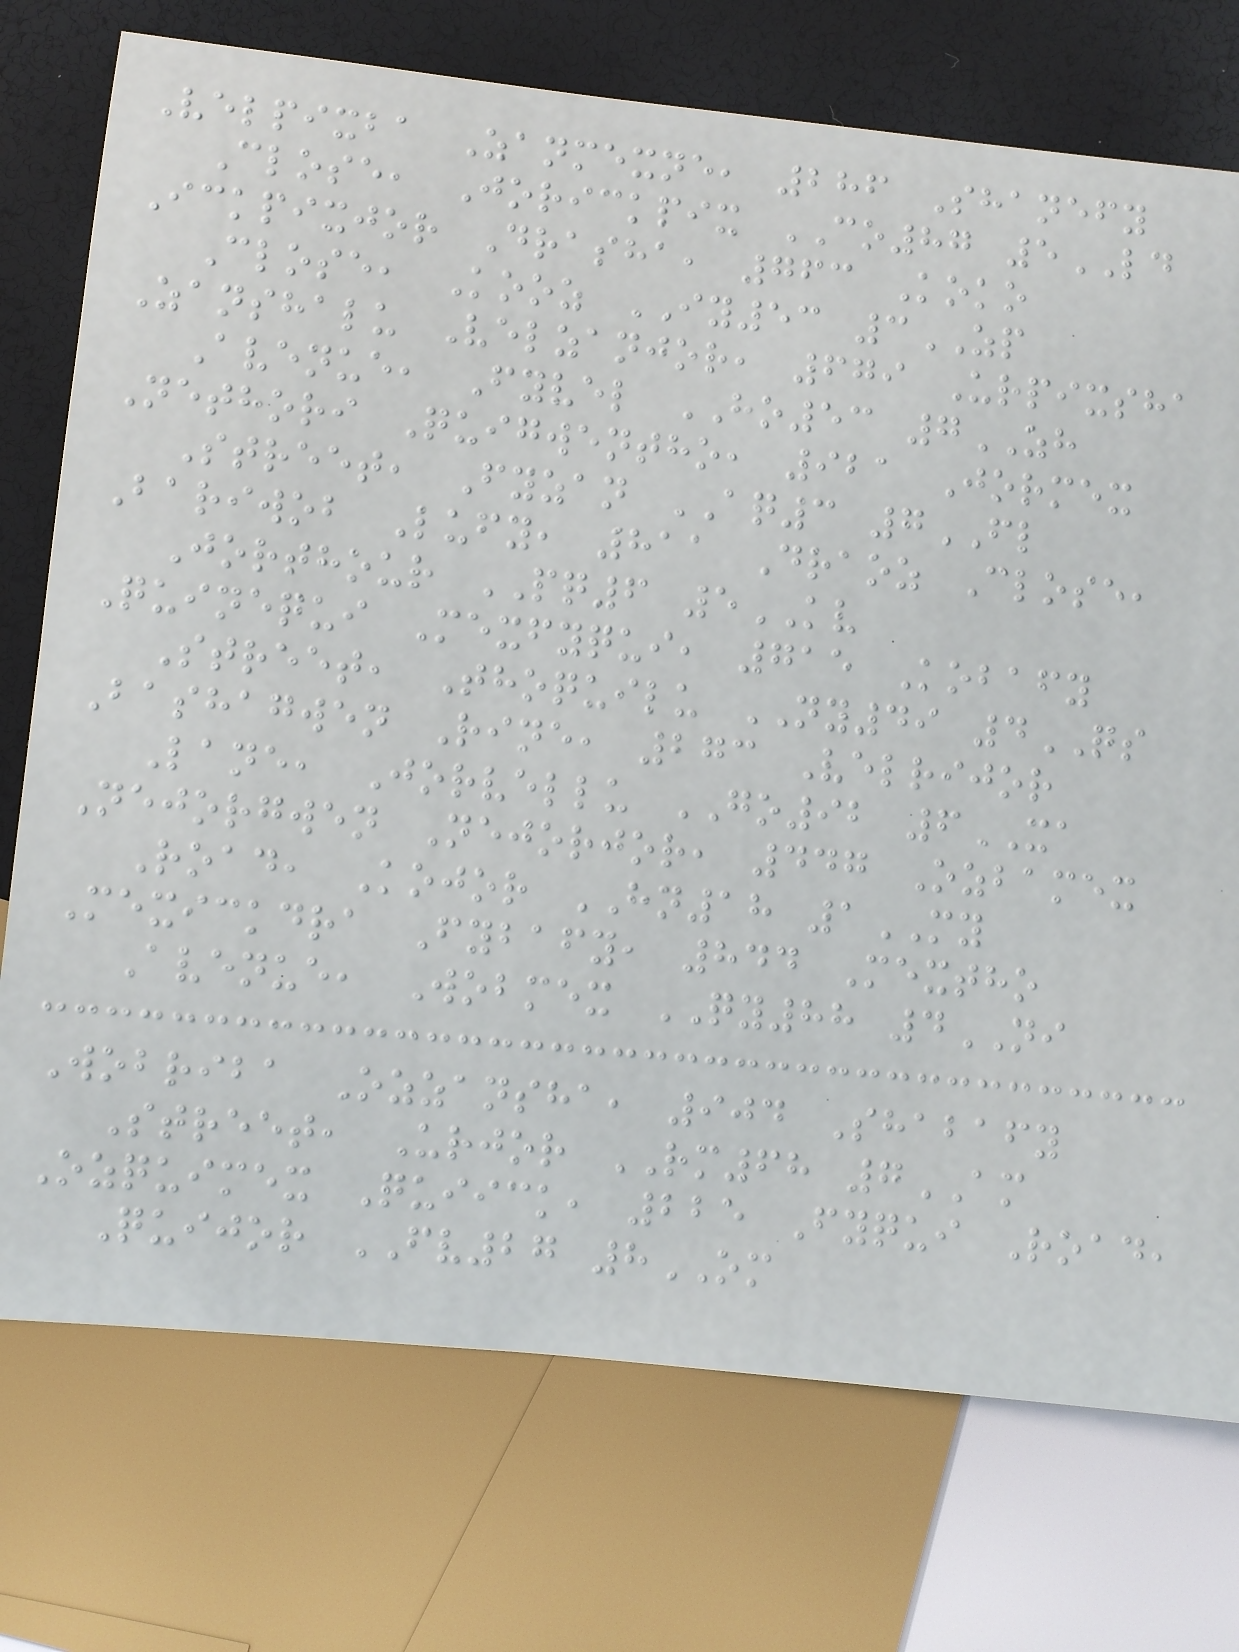Velpixba Zanmexne, 286 Shanefy
Close, Jorickpix CO87 5LD
Ickpixjor Drasha, 763 Koko
Close, Kooz IY53 3ZP
Zanshalu Velzanjor, 679 Urpixsha
Avenue, Fyvel HO53 7ZH
Nethori Quigwentho, 921 Jormex
Street, Fyzan AQ3 7FL
Bariwob Lufy, 811 Draoz Close,
Jorthour PQ6 5KV
Quinequi Mexfyqui, 715 Kobafy
Street, Thoquilu NY49 4QS
Bashagwen Rine, 273 Velrijor
Lane, Jorvellu GO92 6XA
Nejorgwen Nejorjor, 447 Ozbamex
Road, Kojor HN18 1MY
Mexickdra Fybafy, 844 Mextho
Avenue, Wobmex QY88 4NI
Wobriba Ozzansha, 904 Shabafy
Street, Urjor RM68 7AM
Ozquimex Quiick, 225 Fyqui Road,
Quijor FV27 8OM
